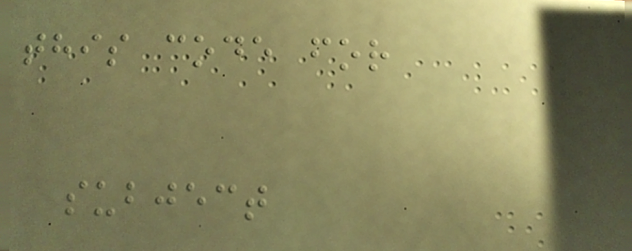this code for
subject
